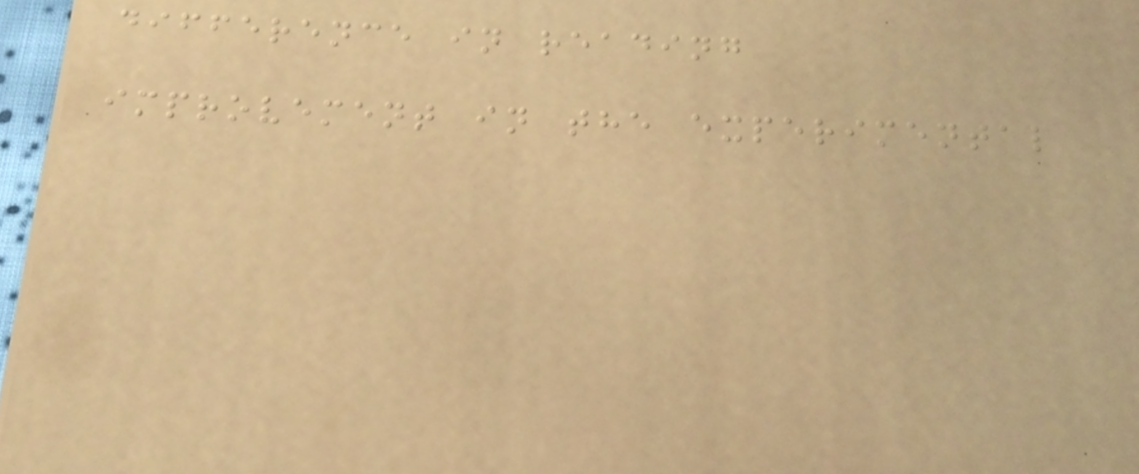difference in reading
improvement in the experimental
